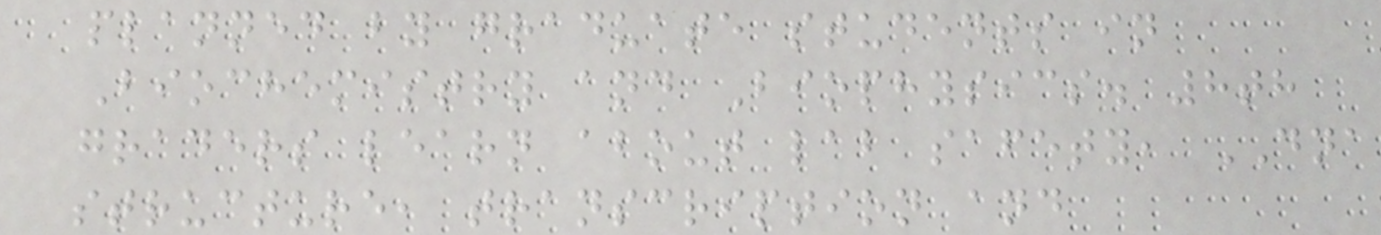planned by graduate students in
Biochemistry and Biophysics. 8th
graders learn about lab safety, DNA
structure, transcription and
